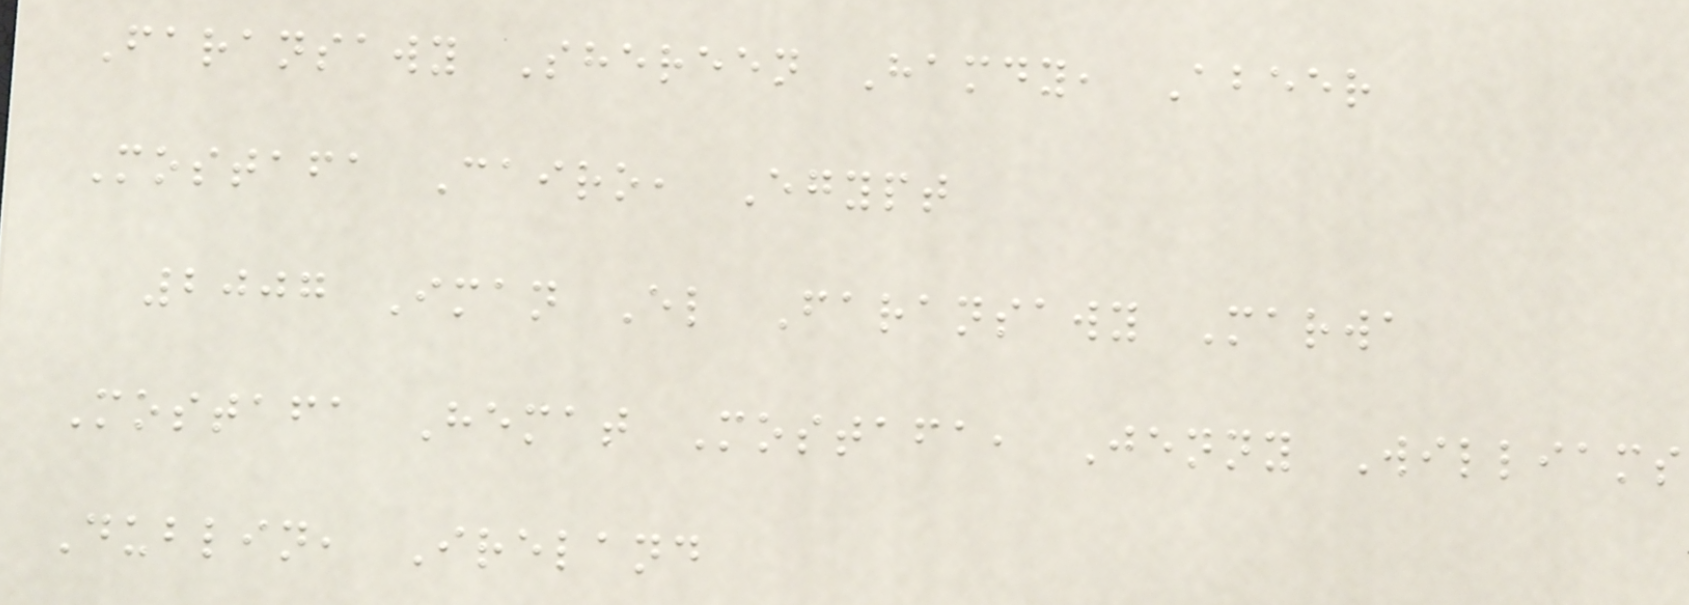Faransawy Shereen Hamdy, Abeer
Mostafa Cairo, Egypt
2007 Iman El Faransawy Marwa
Mostafa Hemat Mostafa, Jenny Williams
Dublin, Ireland
